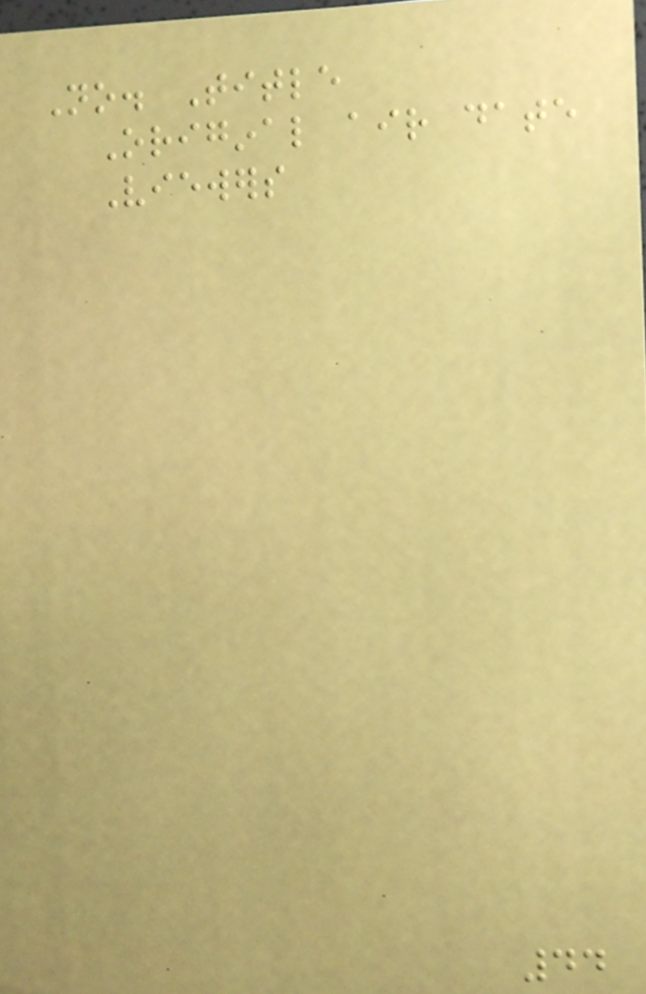No. Title
Original air date
Viewers
44
